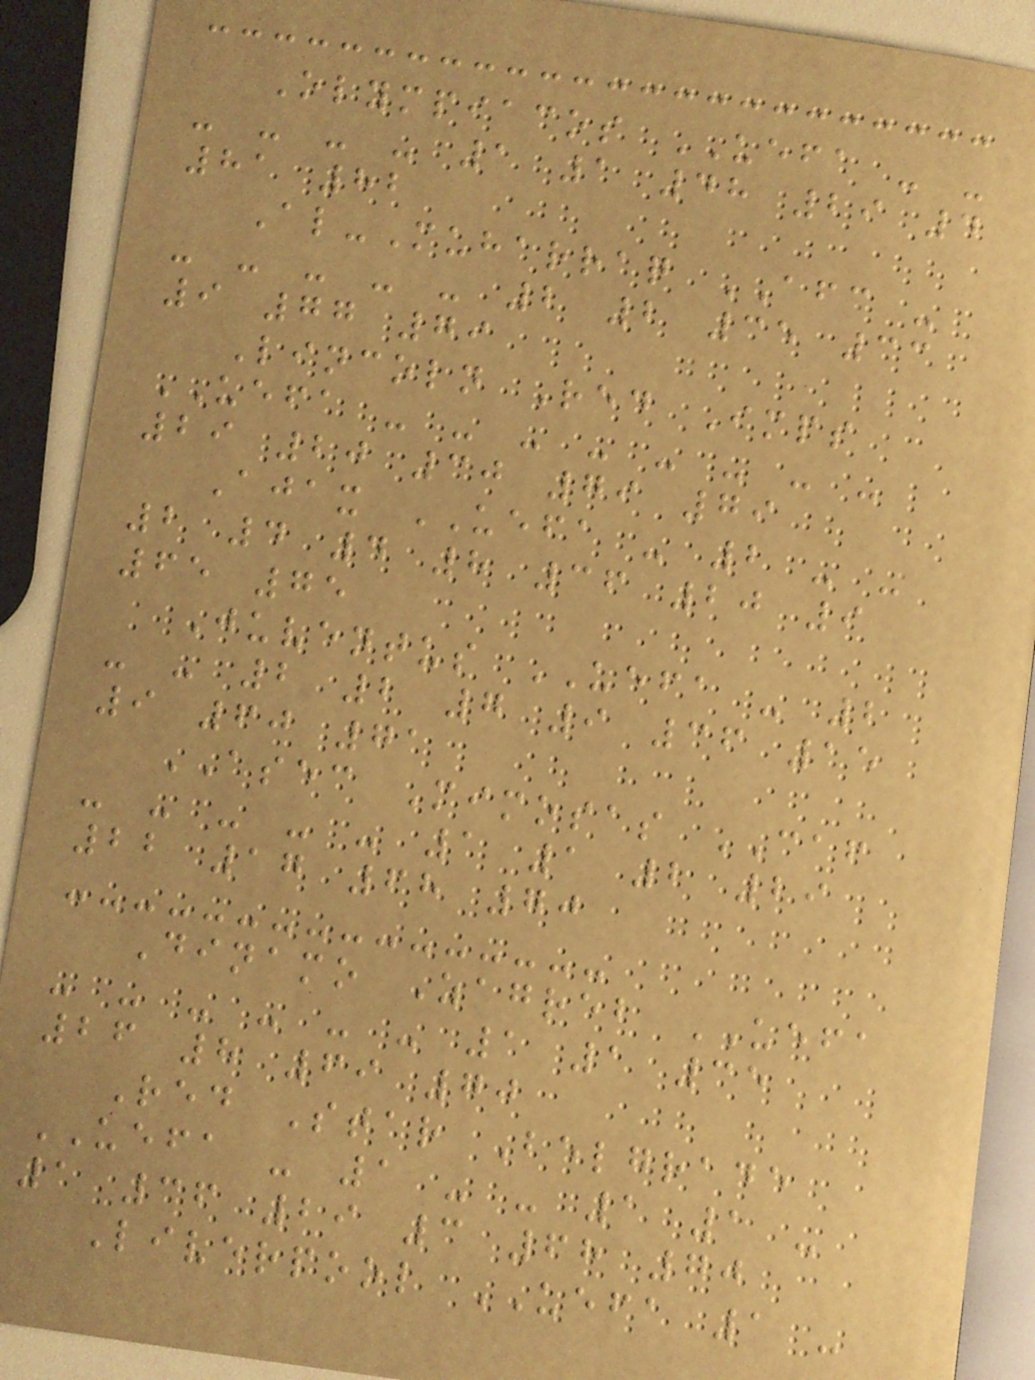Olympiacos UEFA - -
- - - - 1 1 48 29 4
81 82
Al-Muharraq AFC -
- - - - - 2 2 35 33
9 77 79
Lincoln Red Imps
UEFA - - - - - - - -
29 20 30 79 79
Ajax UEFA - 2 - -
2 4 4 8 36 20 9
65 75
Juventus UEFA - 2
- - 2 2 7 9 36 15
9 60 71
ASEC Mimosas CAF
- - - - - 1 1 2 29
22 17 68 70
Dinamo Zagreb UEFA
- - - - - - 1 1 35
26 8 69 70
Red Star Belgrade
UEFA - 1 - - 1 1 -
1 36 29 3 68 70
Liverpool UEFA 1 -
